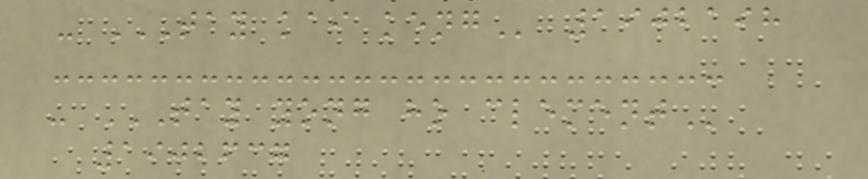- TAY KAI KENG 1902198
- TAY YONG HO CLEMENT
1902637
